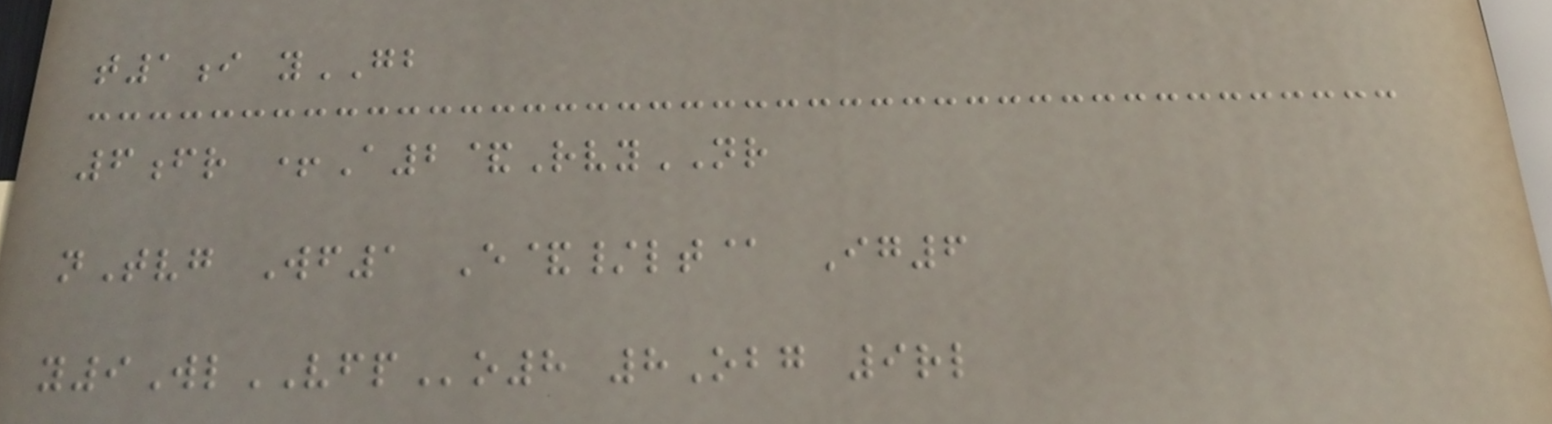t1i yGB
6fr +A2&RvyNR
nTvg Wf1 E&/lt@ Ig6
y9WlVFPo8 8Obg 9rl
